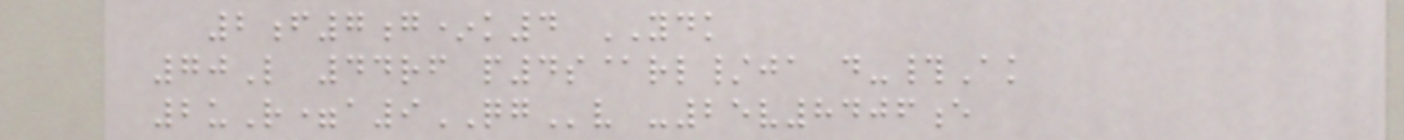2f7g*k4 YDK
70L 44rf p4s@rl/ja d-#Ak
2uR=a9QGv -25v8406e
